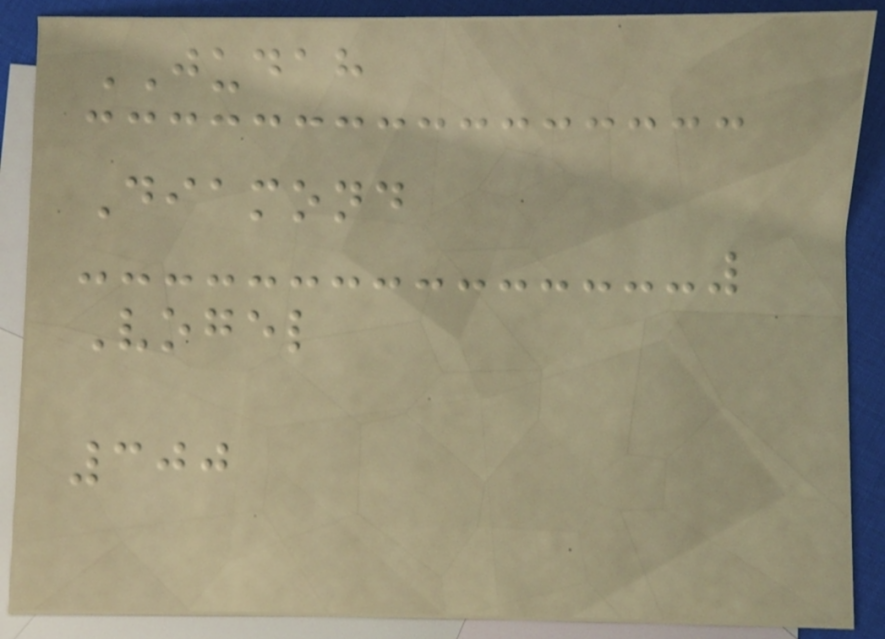JUDAH
Diamond
Vogel
300
